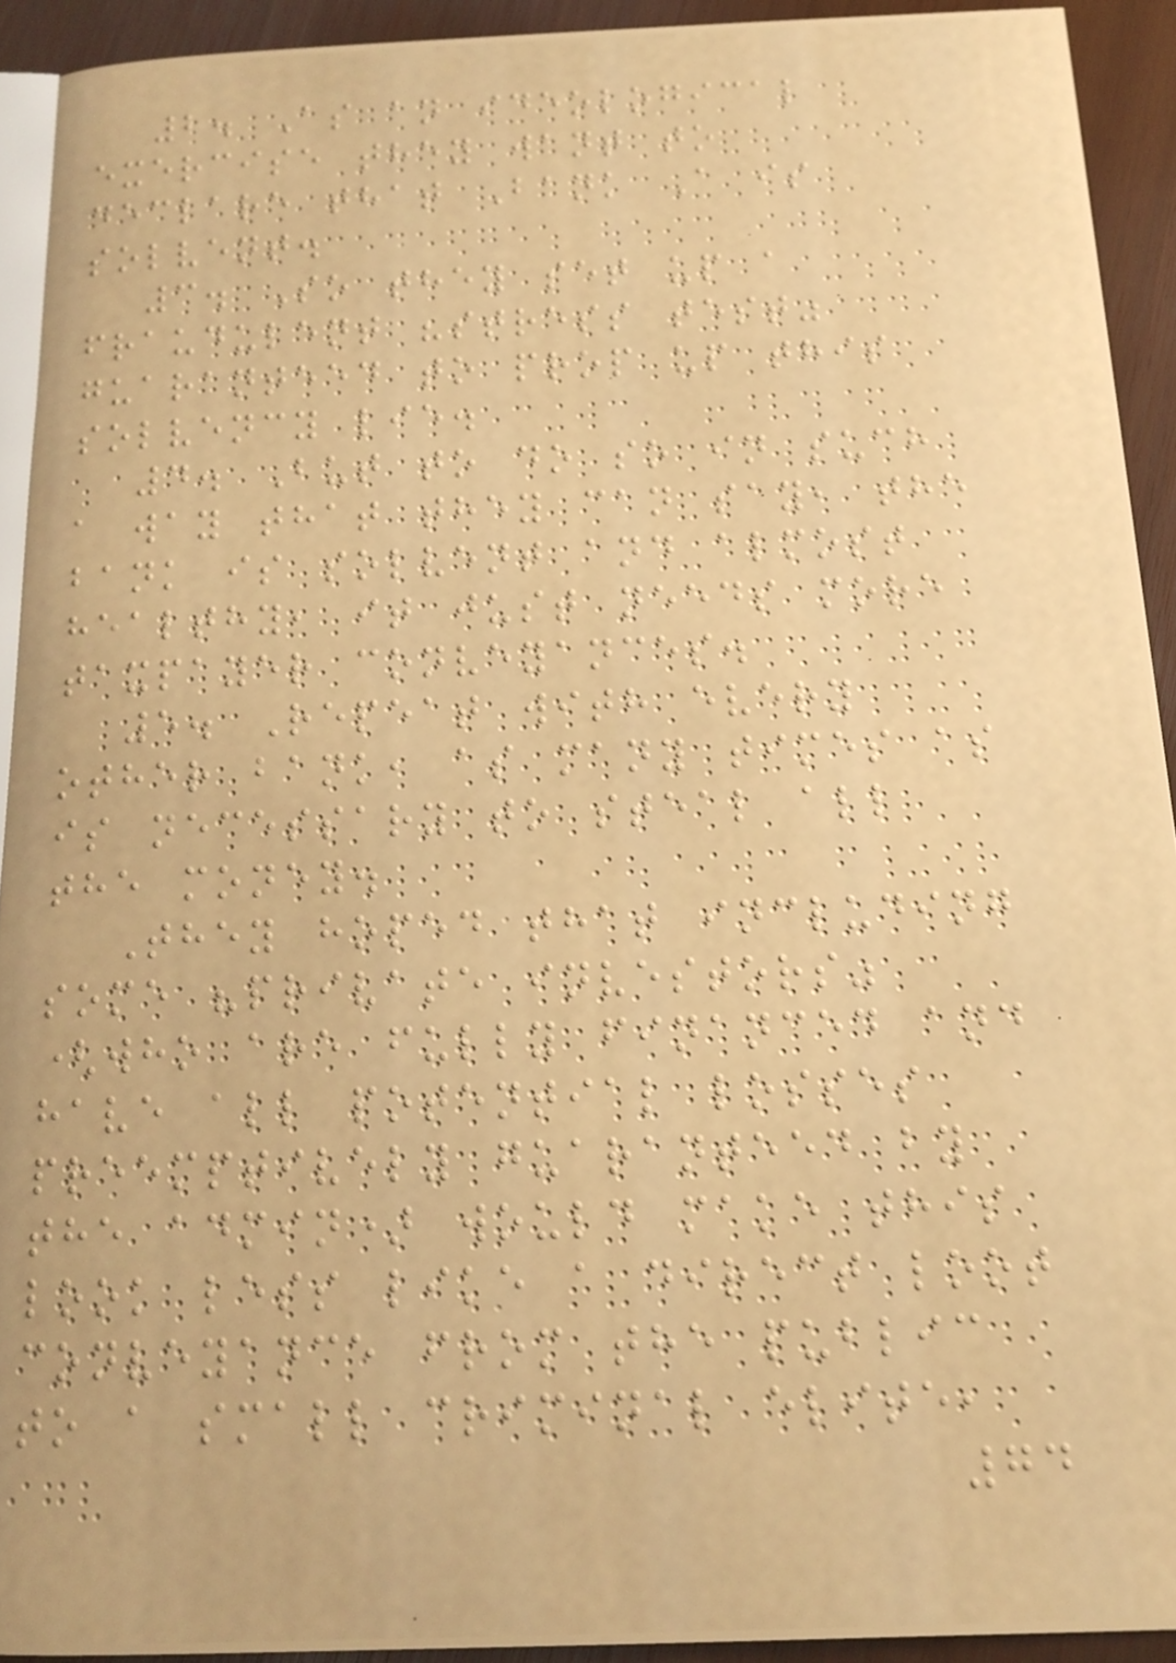2. As an ideological
exercise they want to
declare that Bank A is
solvent.
3. So they set up a
fraudulent "stress test"
guaranteed to prop up this
solvency lie.
4. But to do so in such
a way that they can say, the
bank is solvent and almost
healthy, it just needs more
taxpayer conveyances.
5. Repeat with every
other bank, as many times as
is necessary to steal all
the money.
They hoped that including
some "private investors"
(who are fully financed and
have all potential losses
preemptively guaranteed by
the admin) would make this
look less like a direct loot
conveyance from the public
to a small criminal elite,
74
